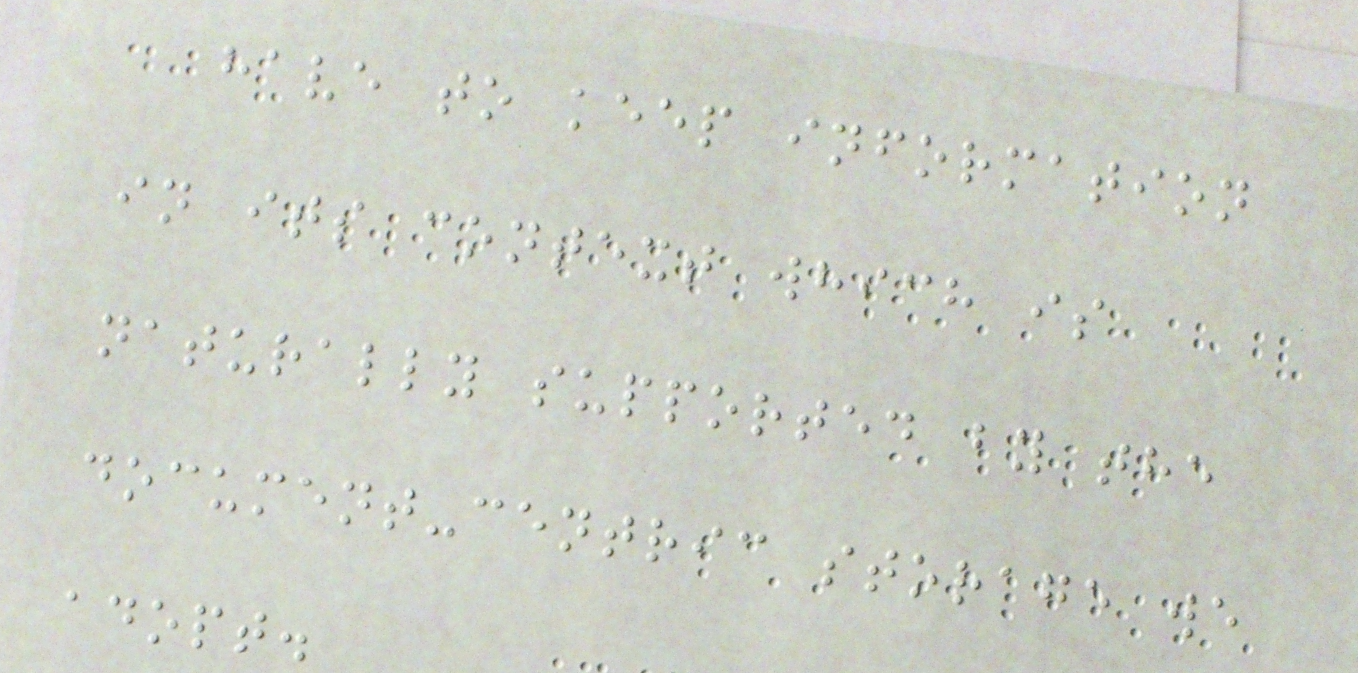have to keep information
in its context which is
naturally supported by the
document-centric storage we
adopt.
